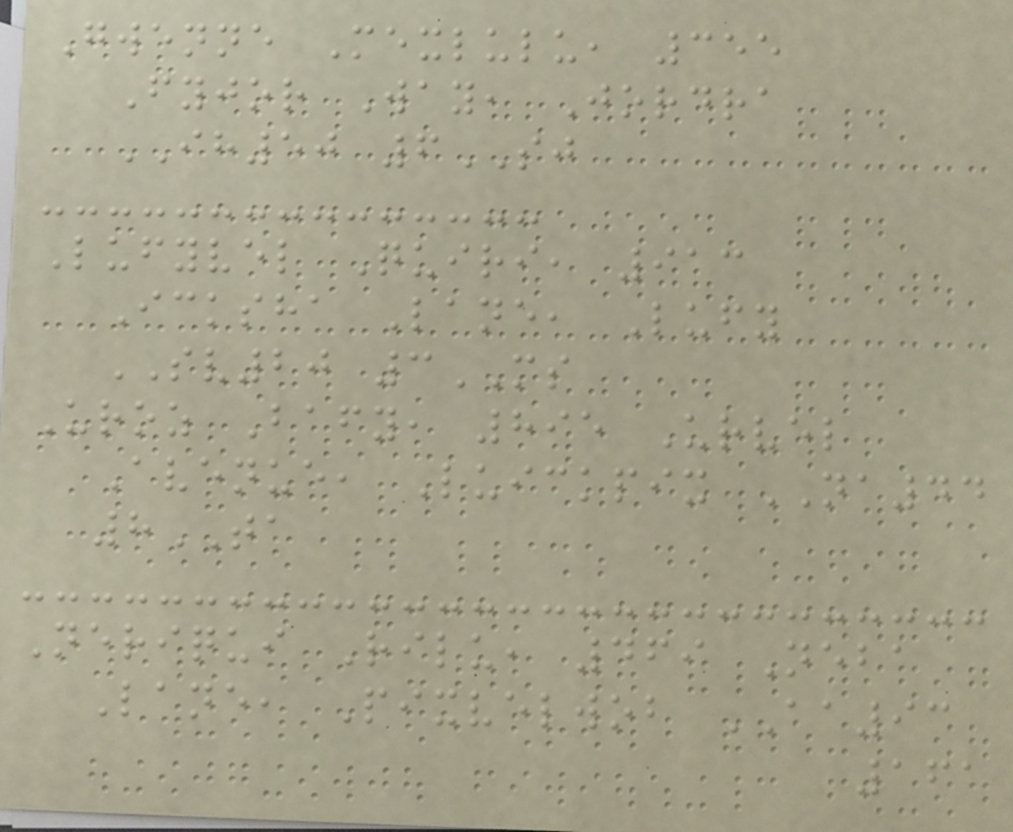Gwenne Mexlulu, 355
Fyjor Way, Jordra
IH50 6SJ
Lufyvel Quiri, 913
Icksha Lane, Lufy
SV20 3MS
Uroz Bafy, 895 Urvel
Avenue, Luickpix NA44
8TA
Neriqui Rilu, 469 Neba
Lane, Pixvelwob AA93
161
